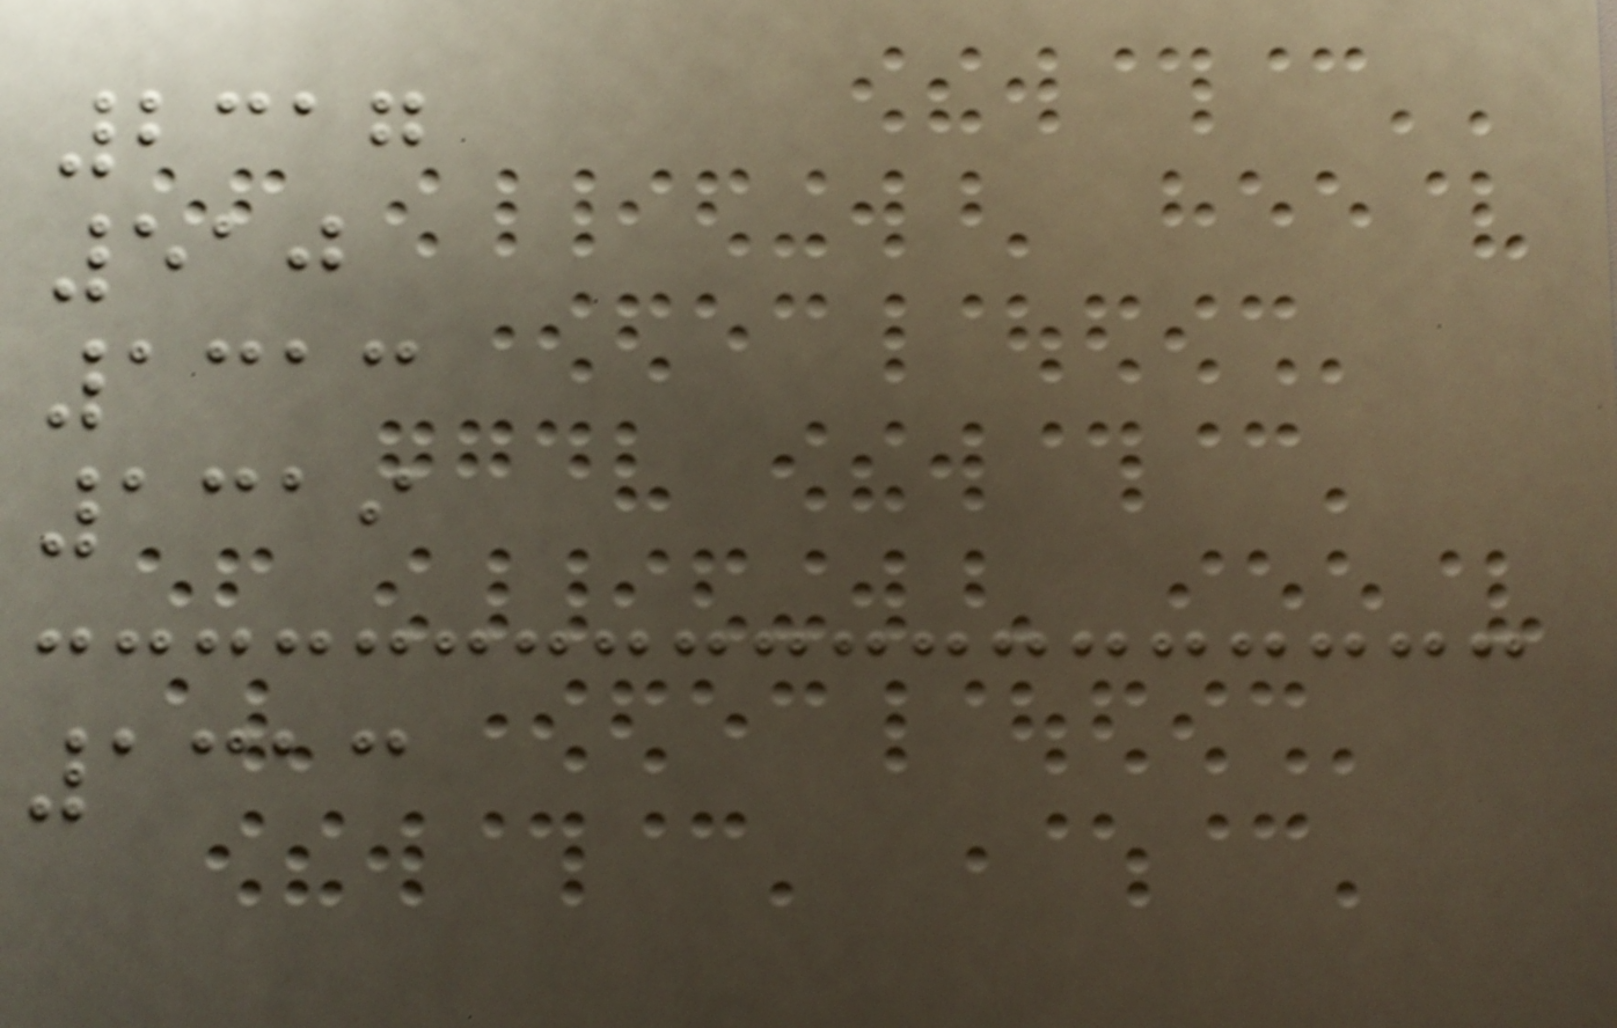2317
510
1313
1319
1313
